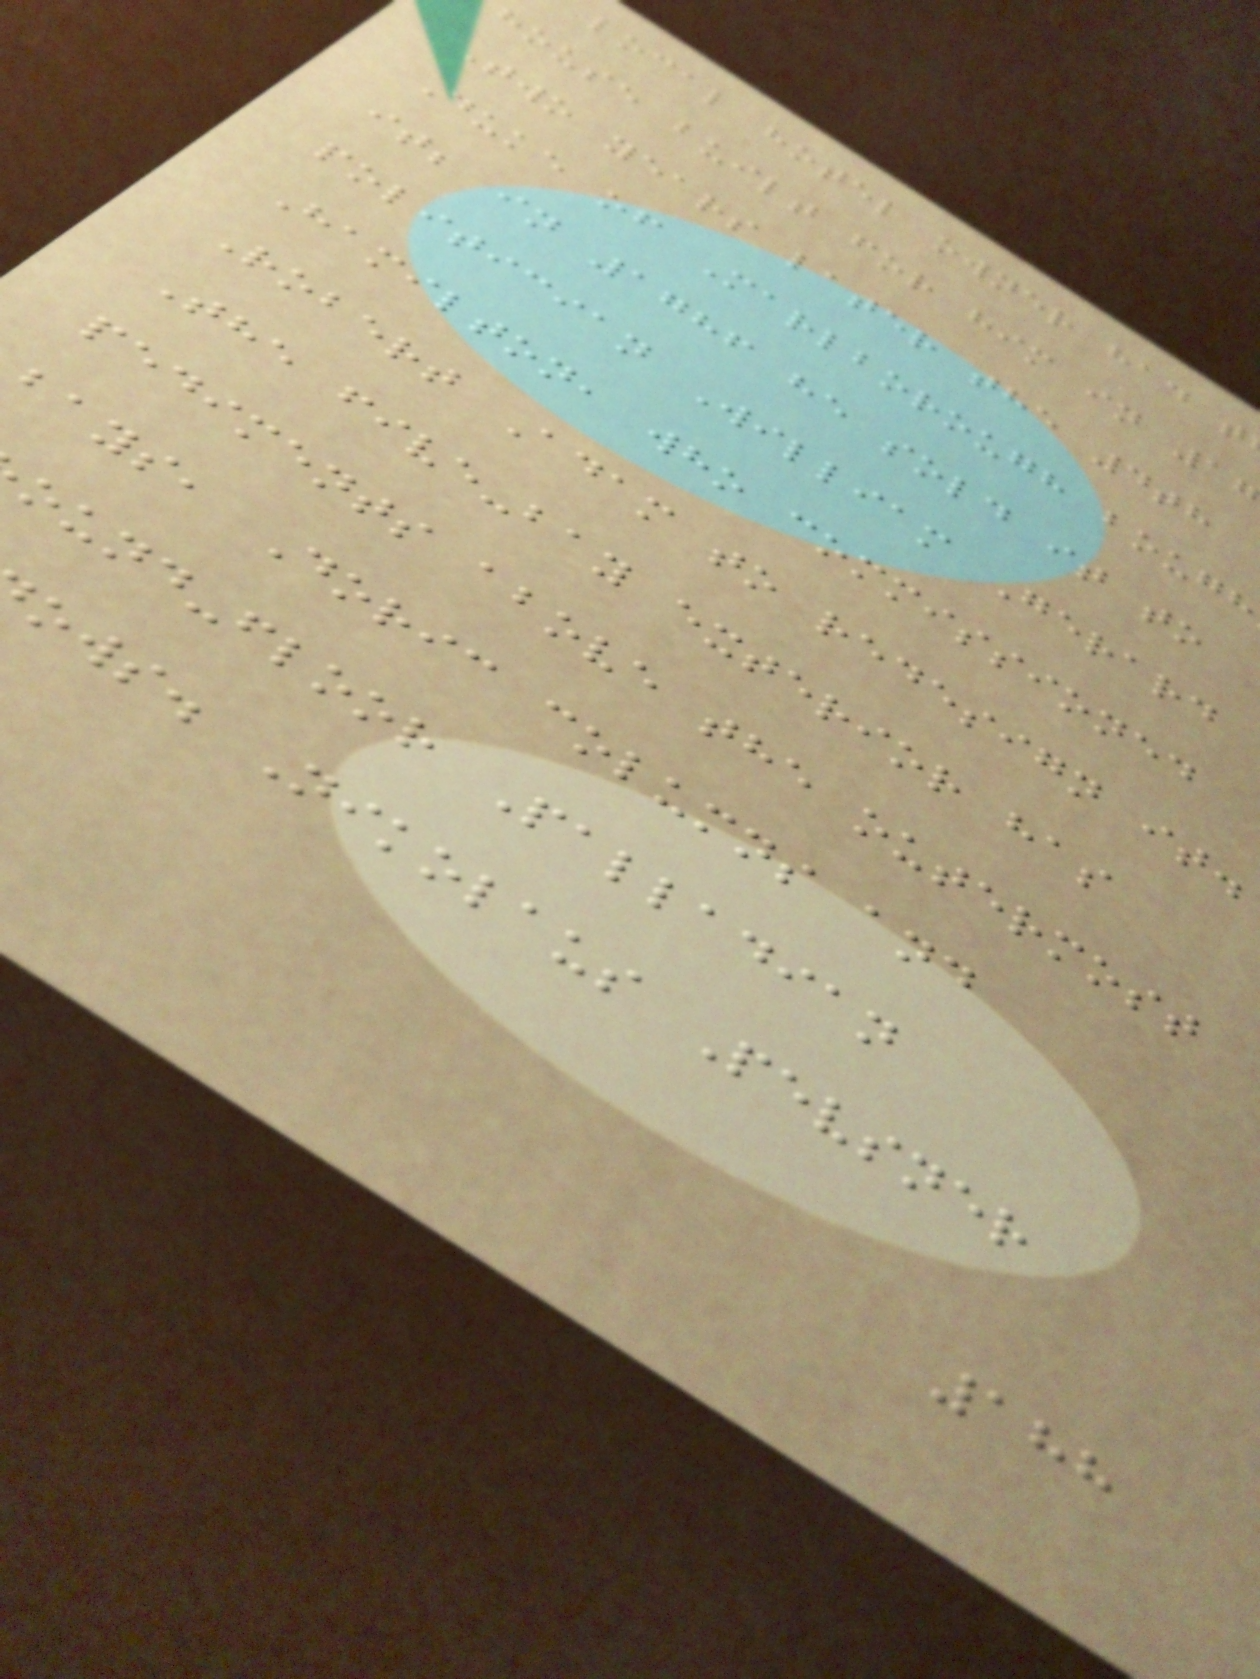local hotel owner had t
house built for him in 17
Two years later the 4th
Duke of Marlborough bough
it; in 1786 he sold it to
politician William Gerard
Hamilton, who commissioned
Robert Adam to redesign it.
The five-bay exterior has
pediments above the outermost
bays, Doric columns and
ound-floor Palladian
ows. Nikolaus Pevsner
188
